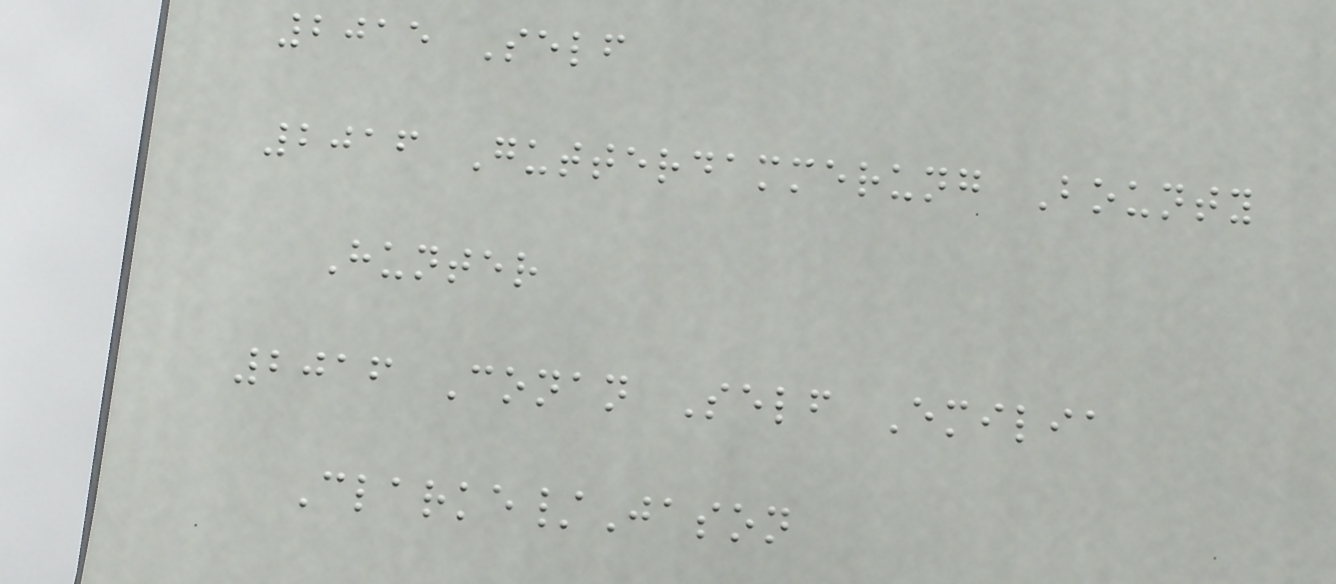2015 Self
2016 Gutterdammerung Bounty
Hunter
2016 Conan Self Emilia
Clarke/Jason
